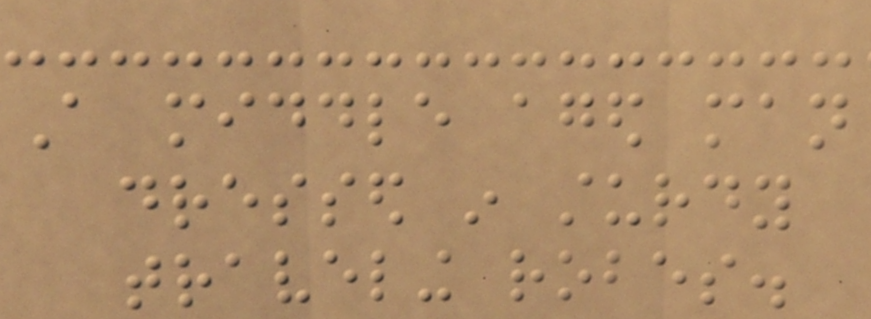A middle aged man
dressed in sturdy
traveling robes.
